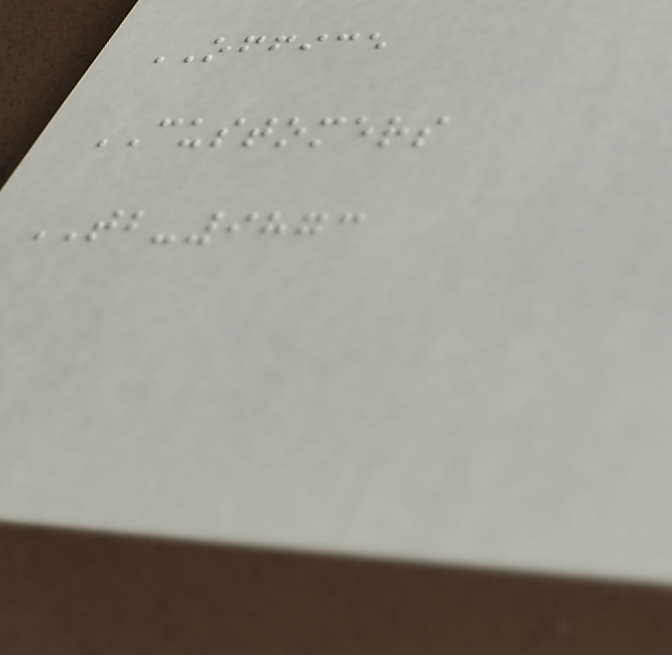OFFICE
CUSTOMERS
TB-9873
